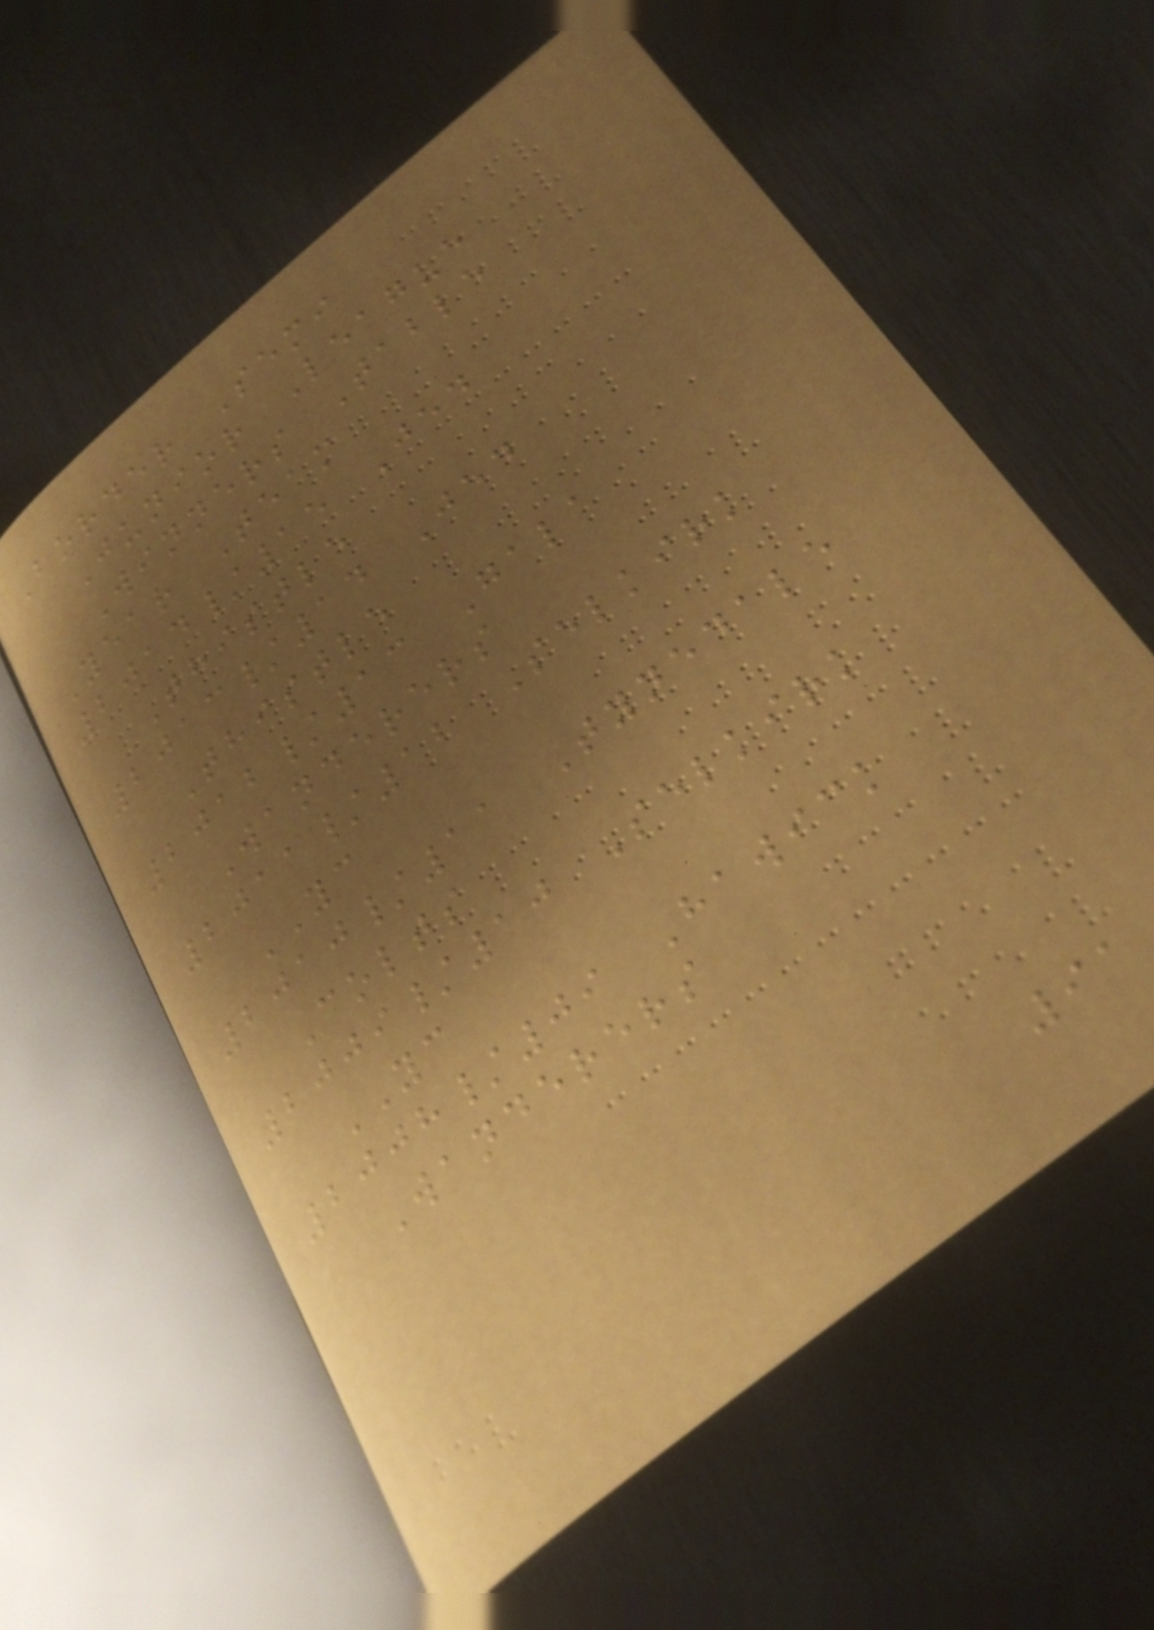Border Semi
Junior League
Winners Table
Year Team
2014/15 Jed
Thistle
2013/14 Jed
Thistle
2012/13 Gala
Wanderers
2011/12 Selkirk
YC
2010/11 Tynedale
Colts
2009/10 Selkirk
YC
2008/09 Hawick
Wanderers
91
